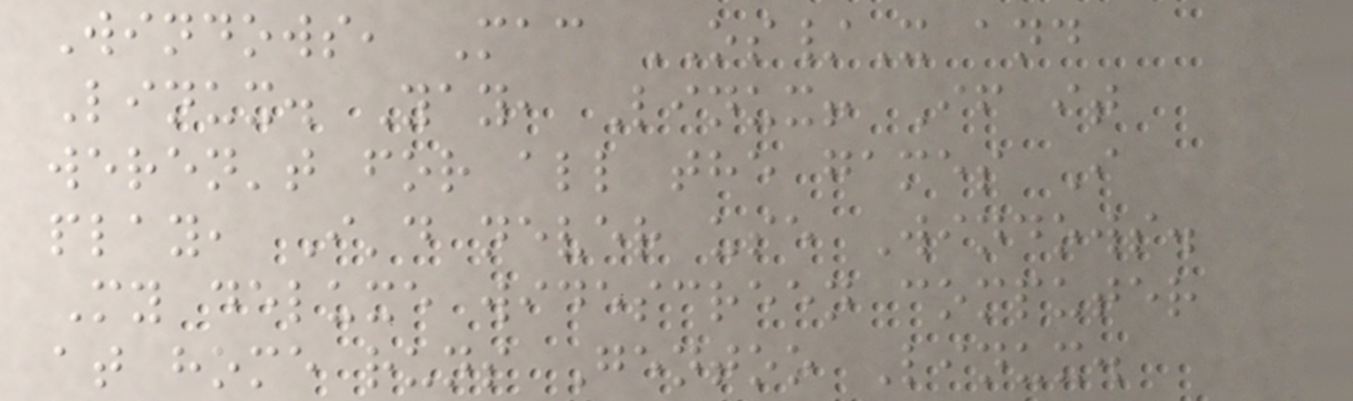Windows, Mac OS/X and
Linux. Yay, Linux! If it
weren't for all the games I
play, I'd never use Windows.
My deluxe widescreen computer
at home runs Gentoo Linux.
